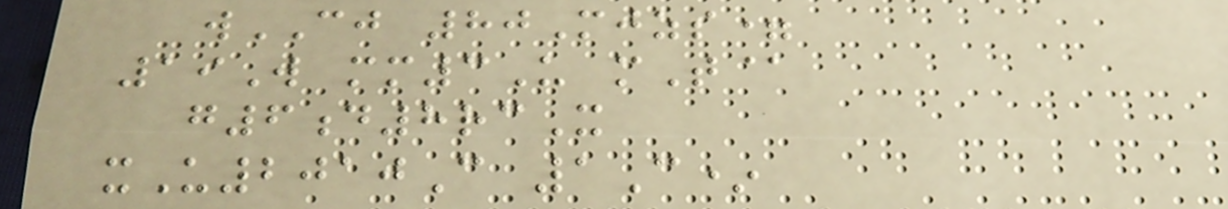wCJ 80Mjzs=
19W mm3U mT@
g6d8rcX
xU2010C 1C*
